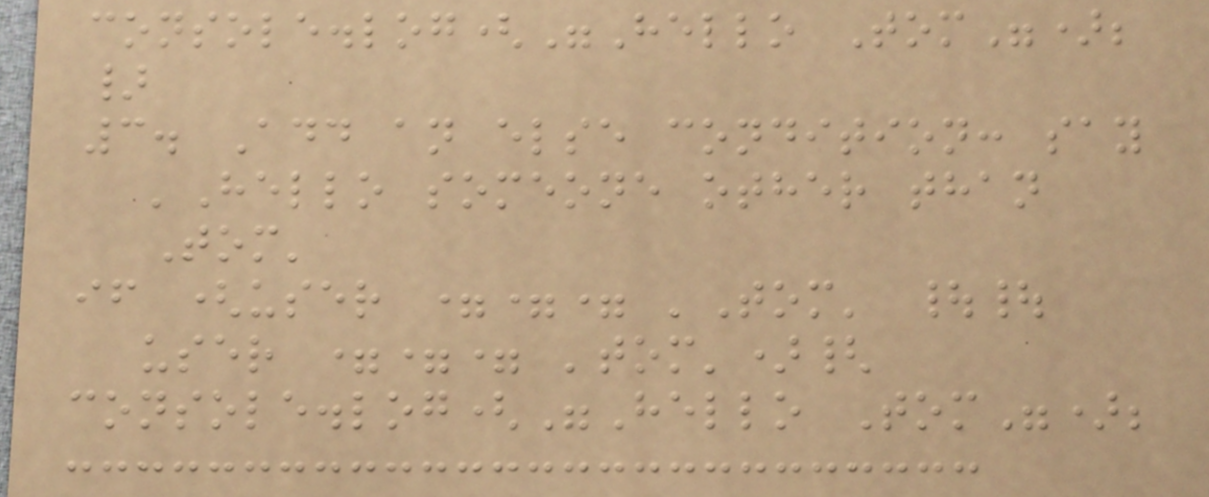console.log("Hello Tom");
}
3. Add an else condition: say
'Hello someone other than
Tom'
if (user === 'Tom' ||
user === 'tom'){
console.log("Hello Tom");
